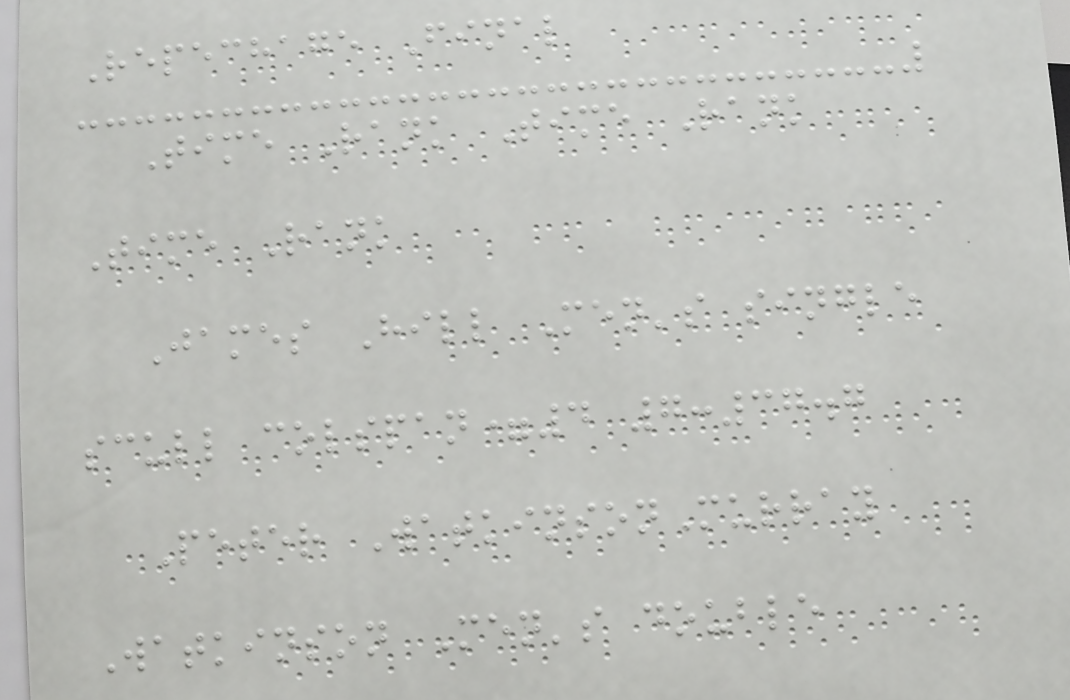Repechage Final
Time Rank Time Rank
Time Rank
James Hill Men's single
scull colspan=4 7:37.7
Peter WatkinsonMurray
Watkinson Men's double
